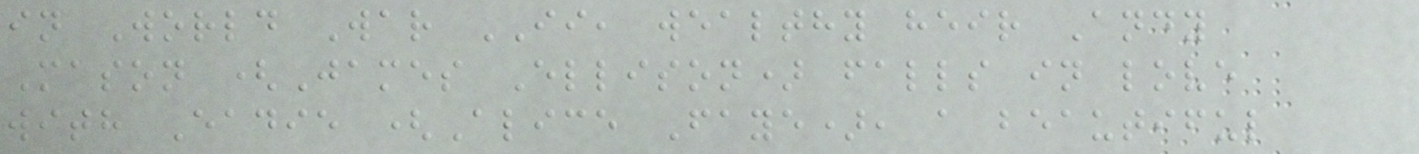in World War II, wealthy heir Andy
Mason (James Ellison) falls in love
with Eadie (Alice Faye), a beautiful
